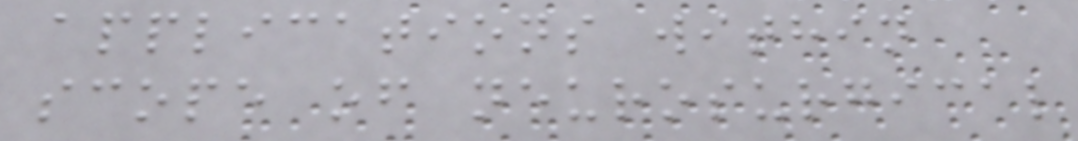applications within
scope of neurosurgical
